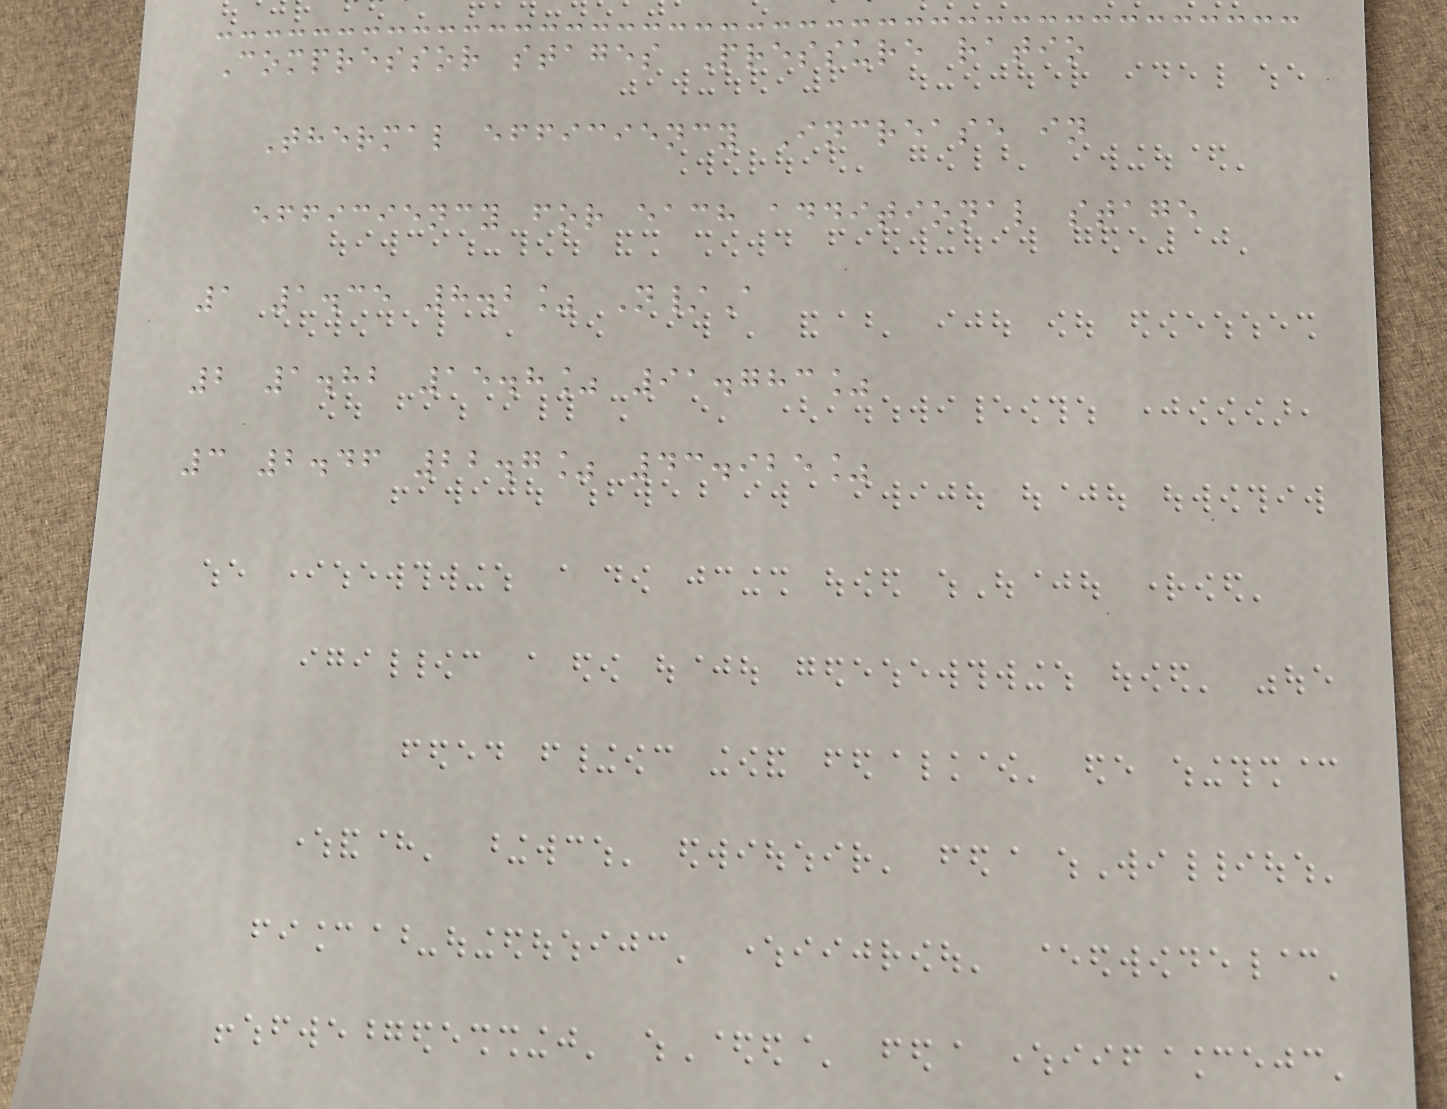Compressor stages Pressure ratio
Thermal efficiency Increase in
efficiency for each additional stage
1 1.35 8.2% N/A
2 1.82 15.8% 91.783%
3 2.46 22.7% 43.925%
